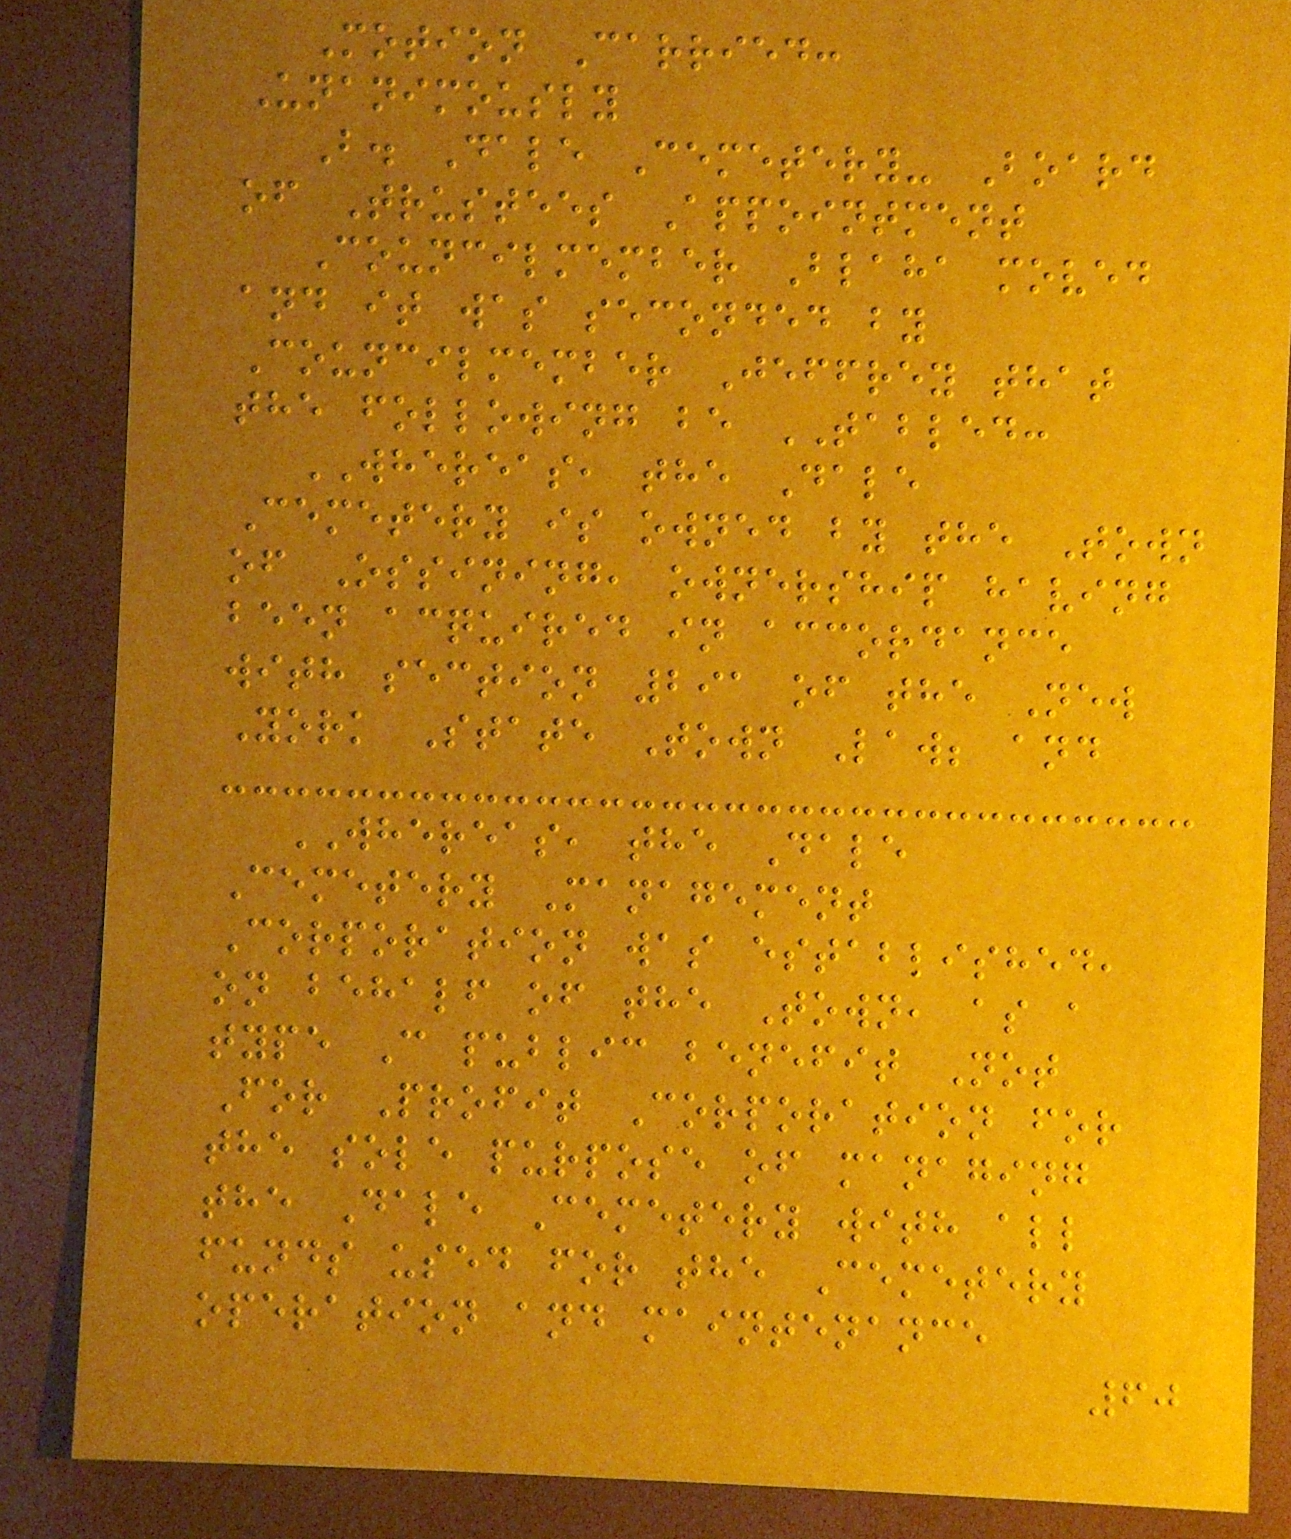Motion Carried:
Unanimously
B. Dale Cemetery- Board
of Trustees Appointment
Councilmember Blaha moved
and it was seconded by
Councilmember Jeffrey that
the following be TABLED:
WHEREAS, the Dale
Cemetery is owned by the Town
of Ossining, ownership having
been acquired in accordance
with section 291 of the New
York State Town Law; and
WHEREAS, the Dale
Cemetery Management
Corporation was established,
on behalf of the Town, as a
type C public benefit Not
For Profit Corporation for
the sole purpose of managing
the Dale Cemetery with all
funds used for the Cemetery
operation and maintenance
60
